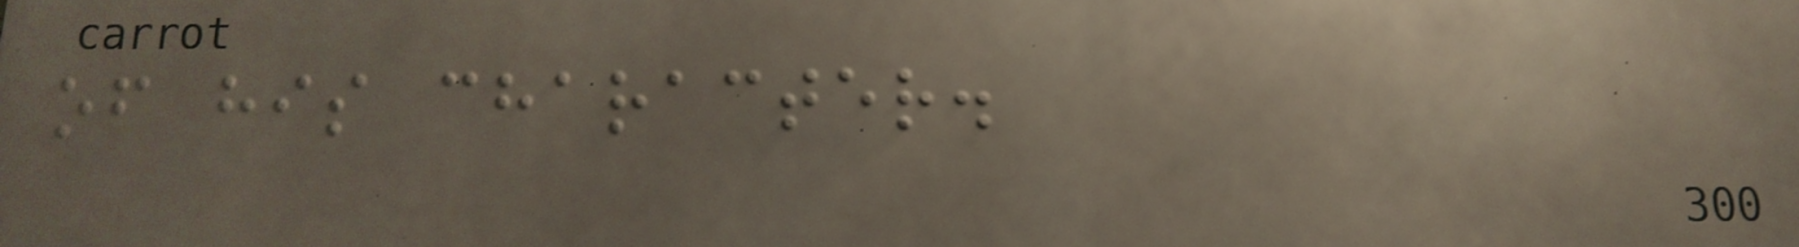of his character.
